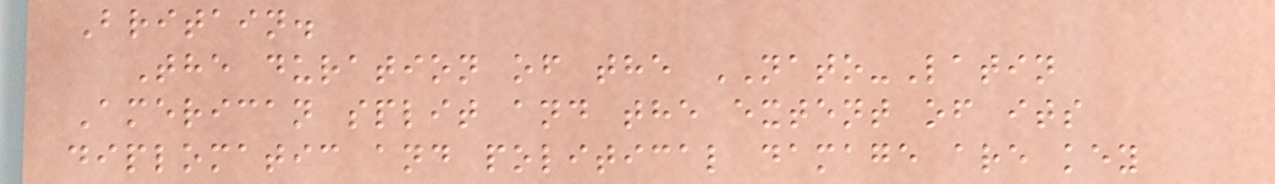Britain.
The duration of the NATO-Latin
American split and the extent of its
diplomatic and political damage are key
